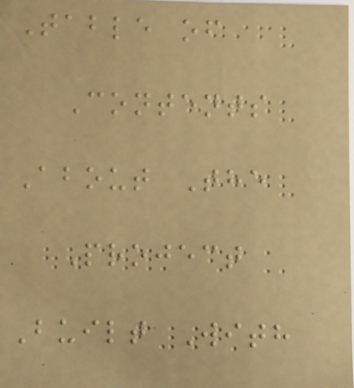Table of
Contents
About The
Project
Built With
